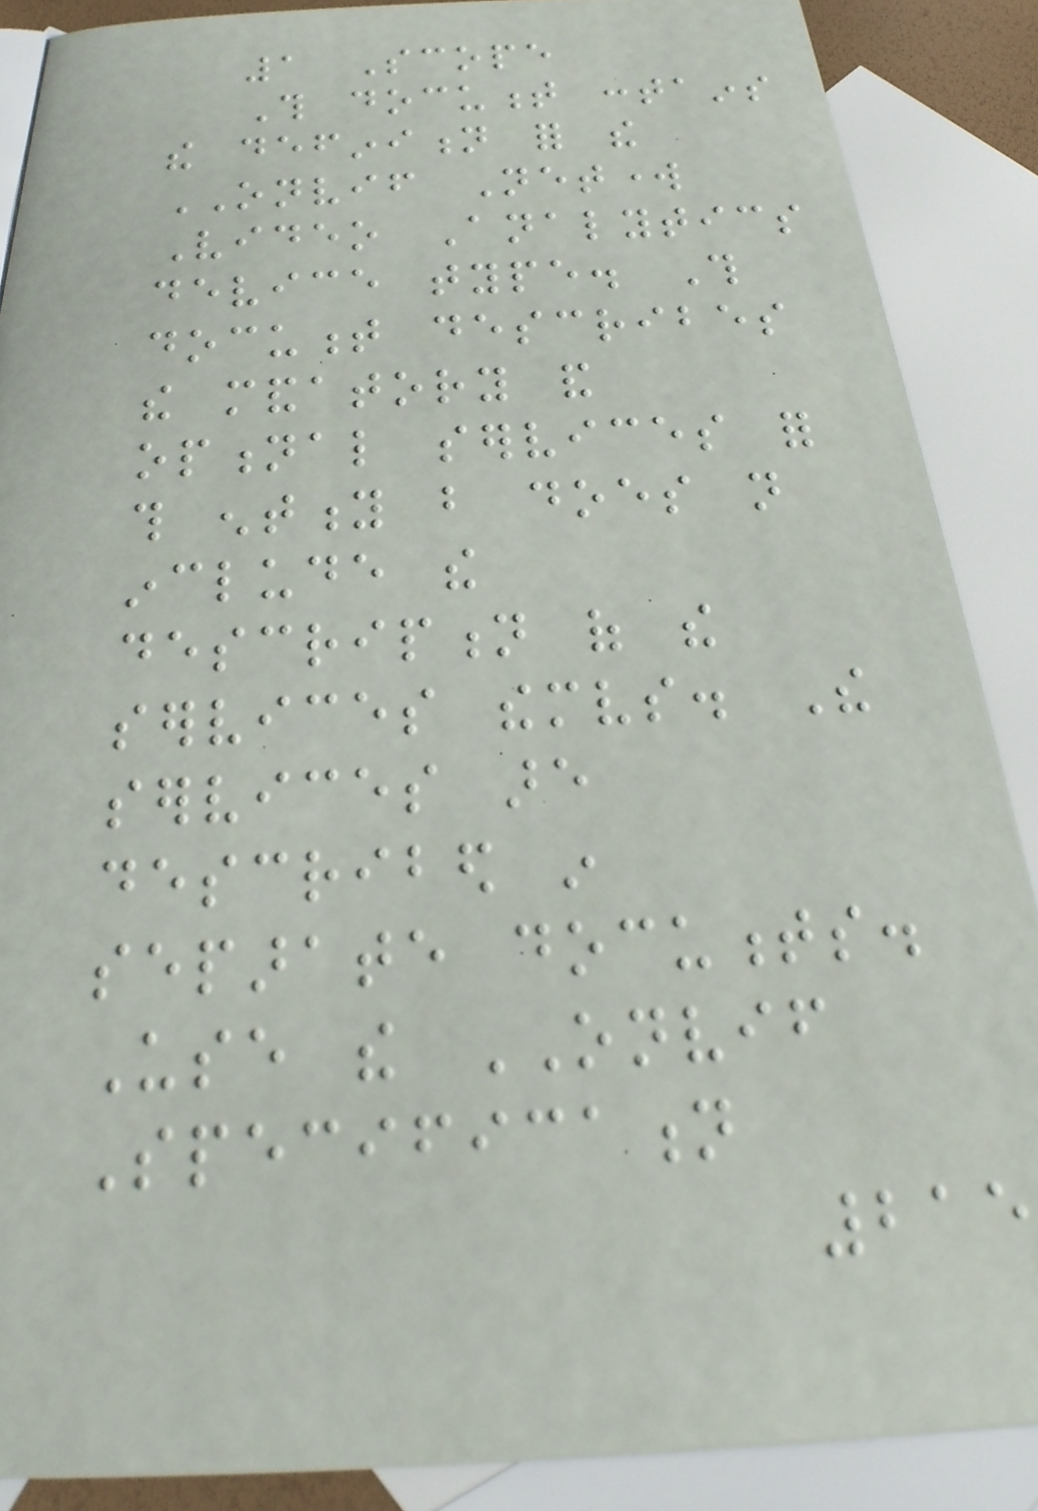1 Scope
This document contains
the definition for the
ONVIF Network
Video Analytics
device type. This
document describes
the mandatory and
optional services for
this entity but does not
include the
description of the
services themselves. The
services are
described in
separate documents.
Use the ONVIF
Specification
215
